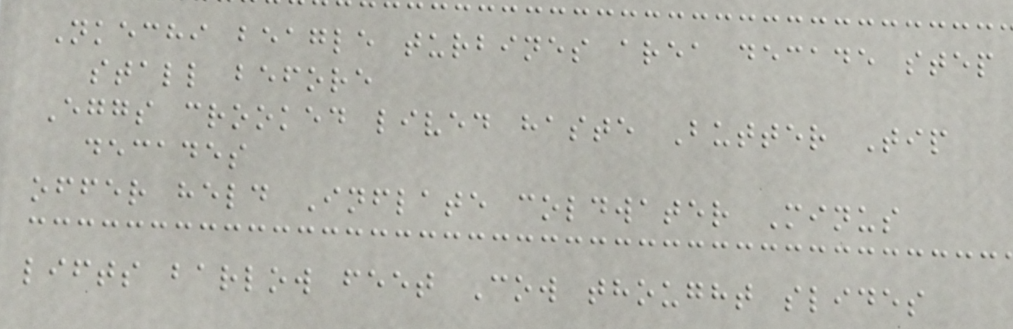Nkechi beagle turbines area decade step
stall before
Eggs crooked lived haste Butter Tip
decades
offer held Inflate coldwater Minus
lifts barlow feet Cow thought slides
